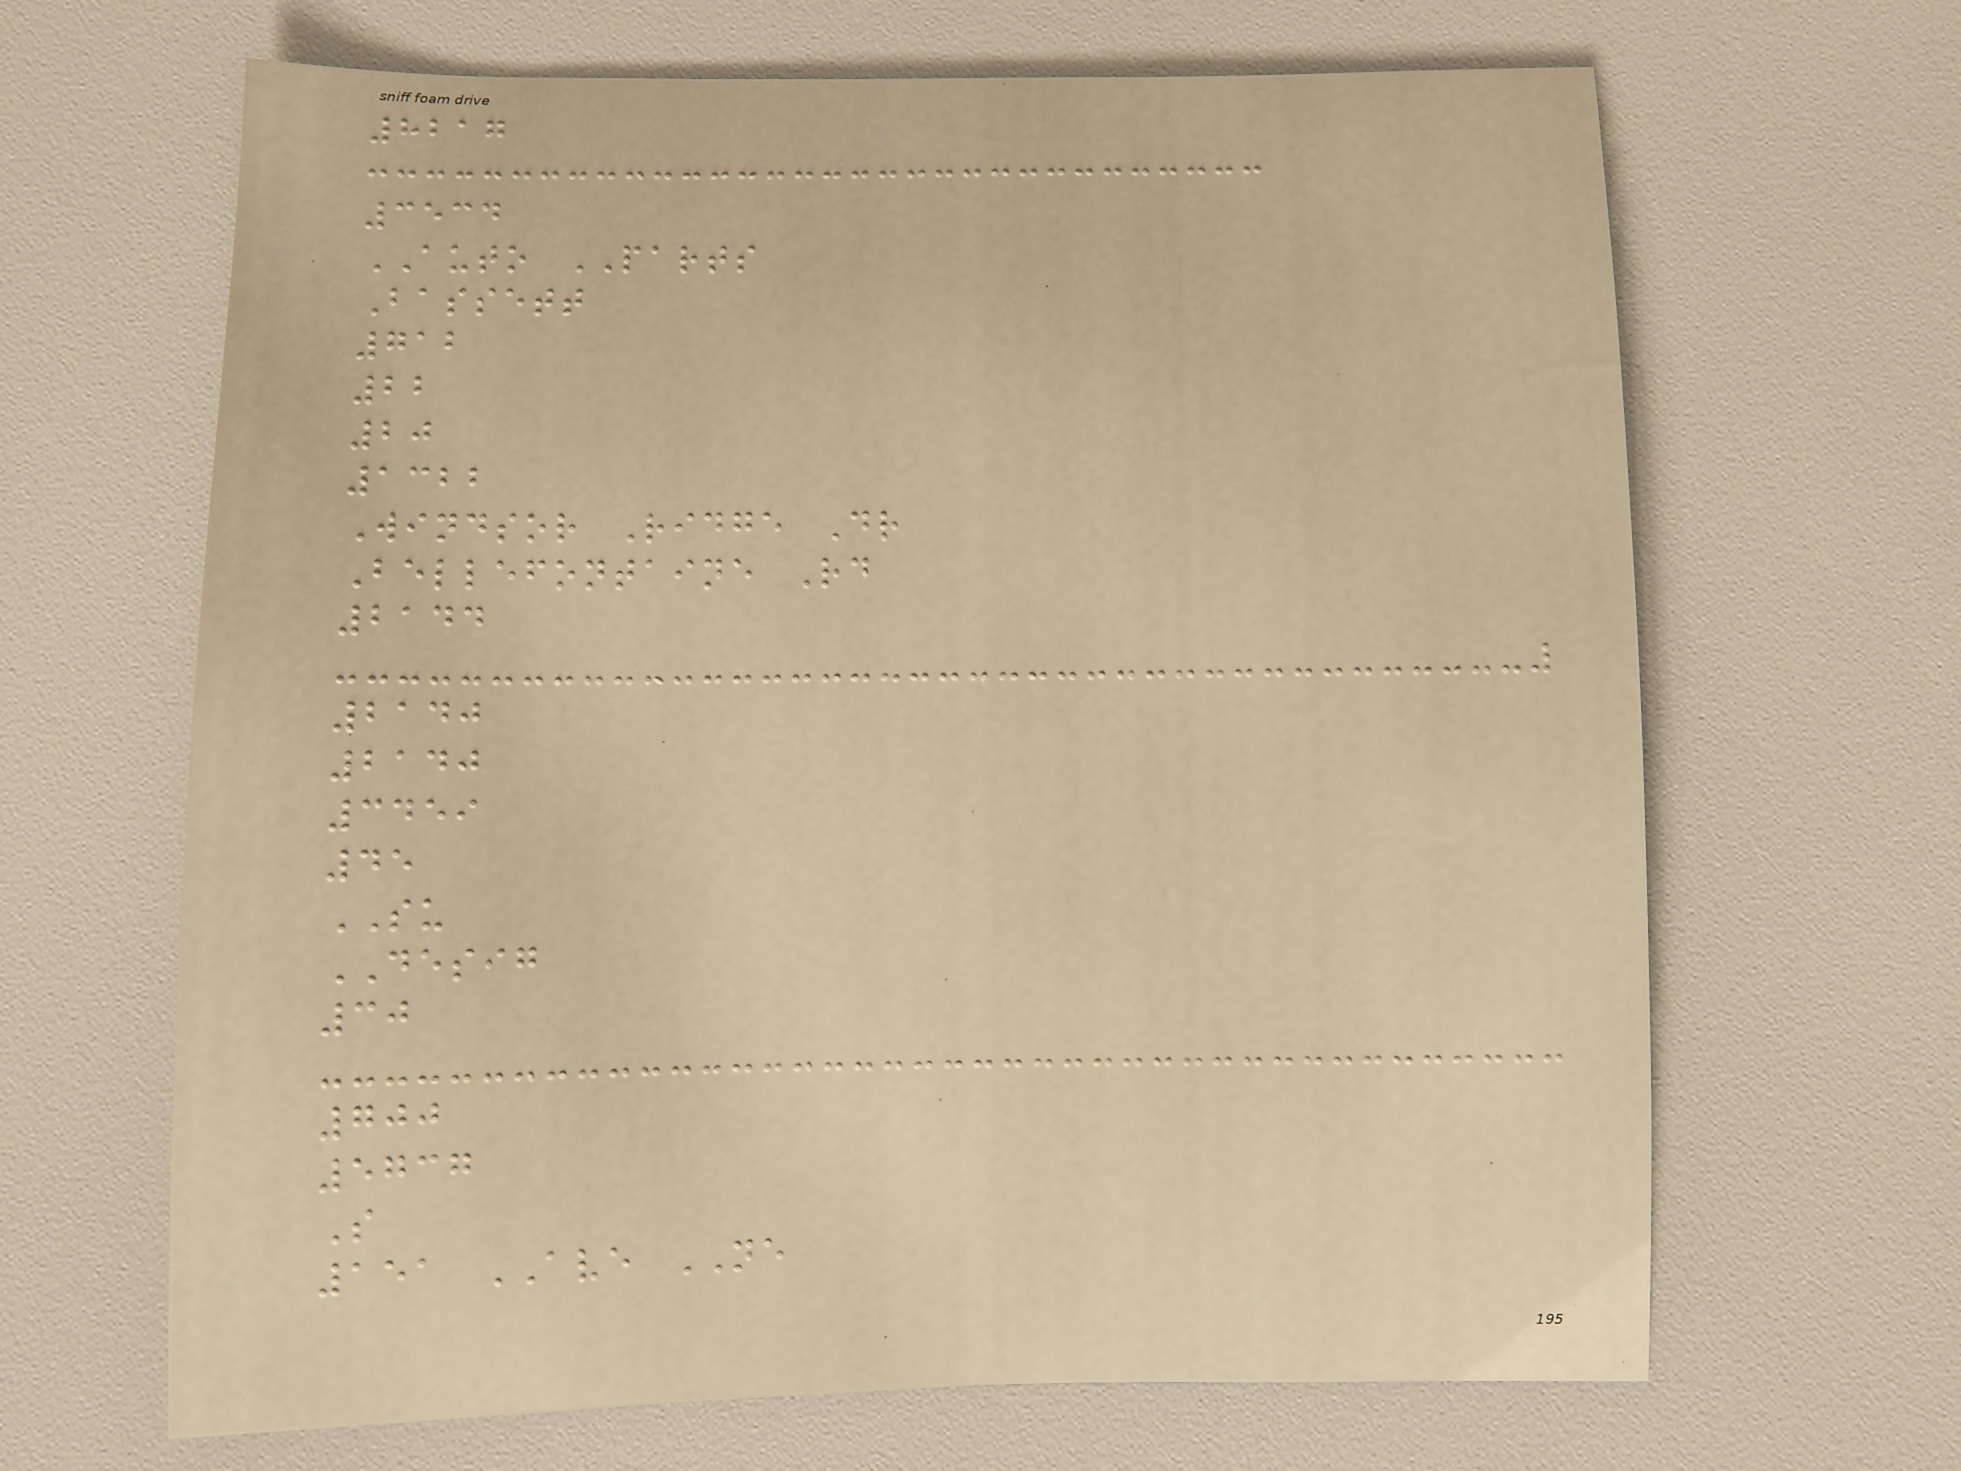8217
3534
AUTO PARTS
Bassett
712
22
20
1322
Windsor Ridge Dr
Bellefontaine Rd
2144
2140
2140
3459
45
SU
DESIG
30
700
5737
S
151 AVE NE
